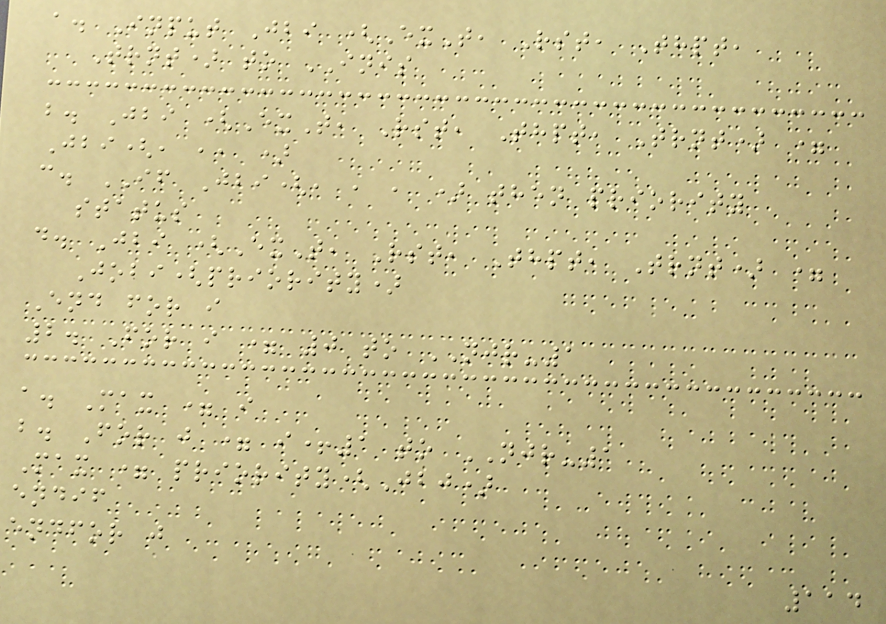a. Input Jbi (ExT, Rst, Thpt,
Trnt) to INIS
b. Jbi (ExT, Rst, Thpt, Trnt) =
Jbi(, ,, )
c. IF Jbi(, , , ) then priority
status
d. Jbi (ExT, Rst, Thpt, Trnt) =
Jobi(priority)
End for i
2. For i = 0 to NJR-1
a. Max = i
b. For j = i+1 to NJR-1
Max = priority(Jbj)
endif
endfor j
114
